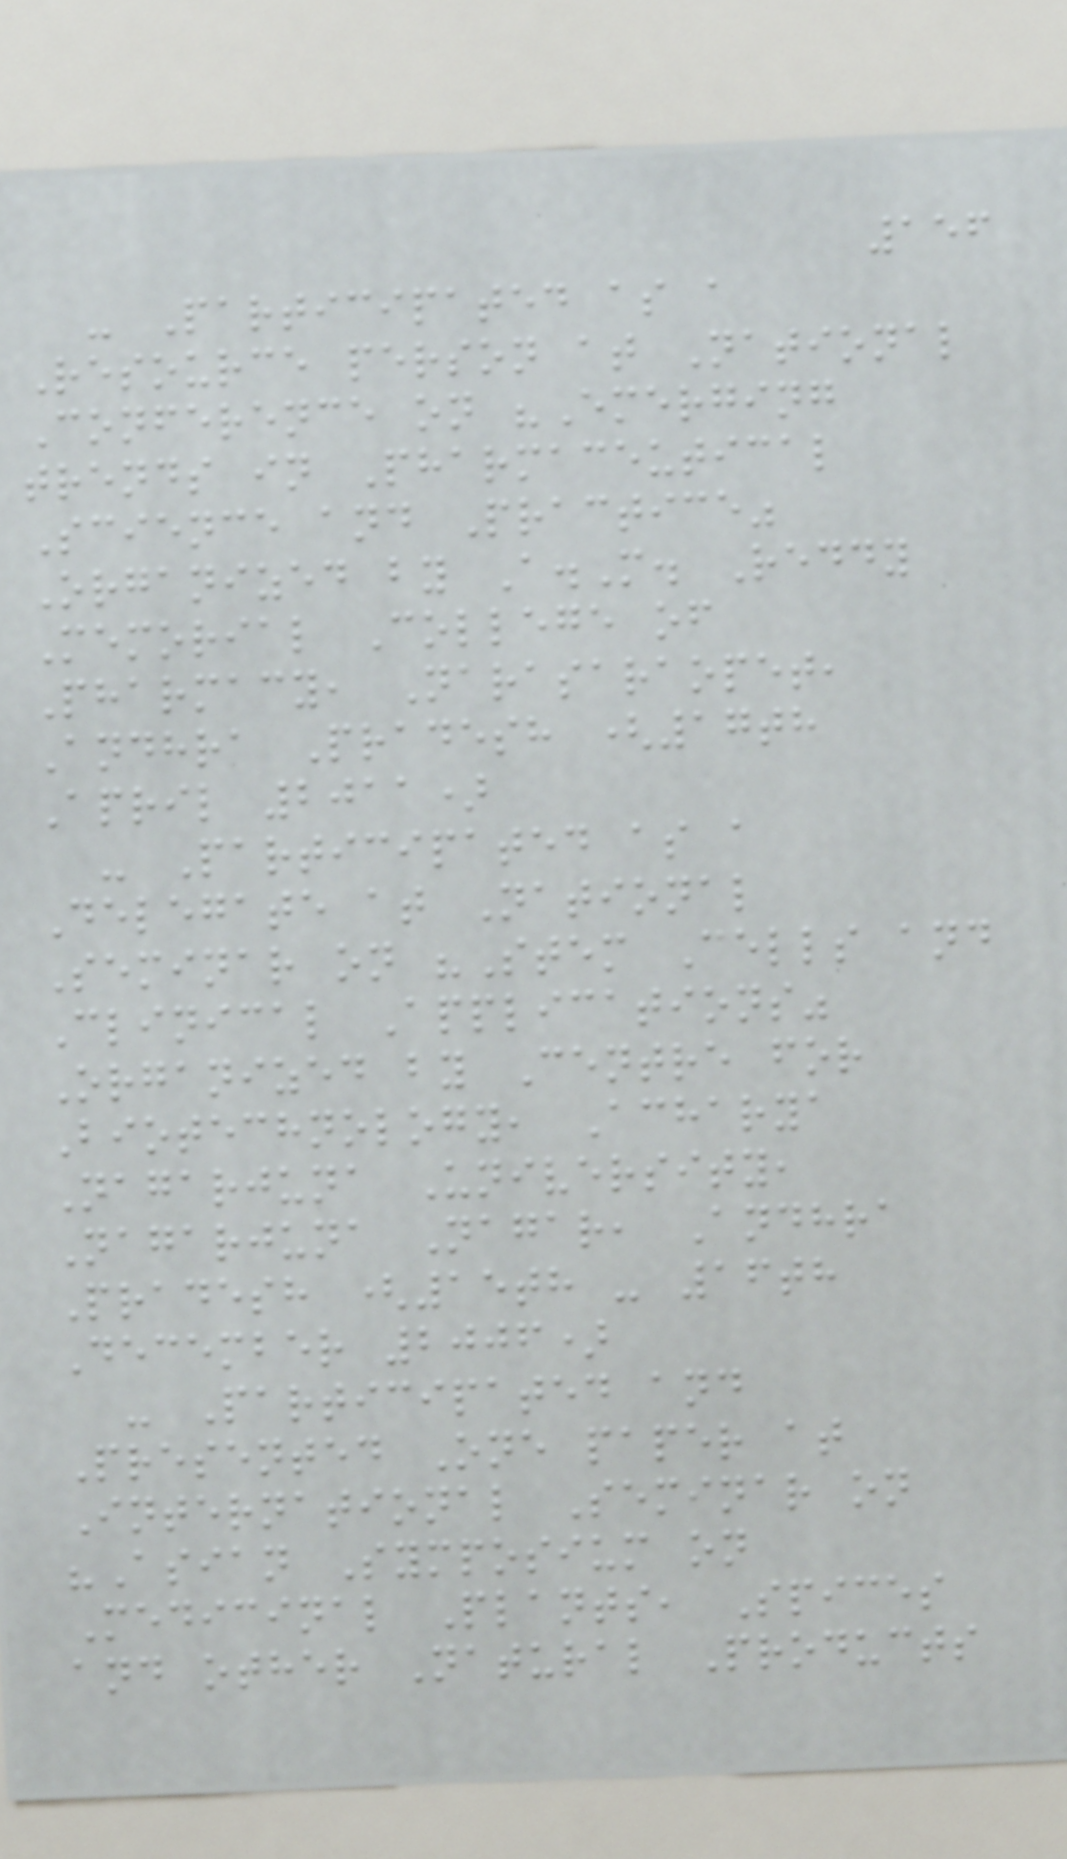156
- Participated as a
Resource person at National
Conference on "Emerging
trends in Pharmaceutical
Science and Practice"
Organized by A.M. Reddy
Memorial College of
Pharmacy, Narasaraopet,
Andhra Pradesh (17th
April 2011)
- Participated as a
Delegate at National
Seminar on "Stem Cells and
Clinical Applications"
Organized by Centre for
Biotechnology, Acharya
Nagarjuna University,
Nagarjuna Nagar, Andhra
Pradesh (15th - 16th
December 2006)
- Participated and
Presented One paper at
International Seminar on
"Asian Symposium on
Medicinal Plants, Spices
and other Natural Products
